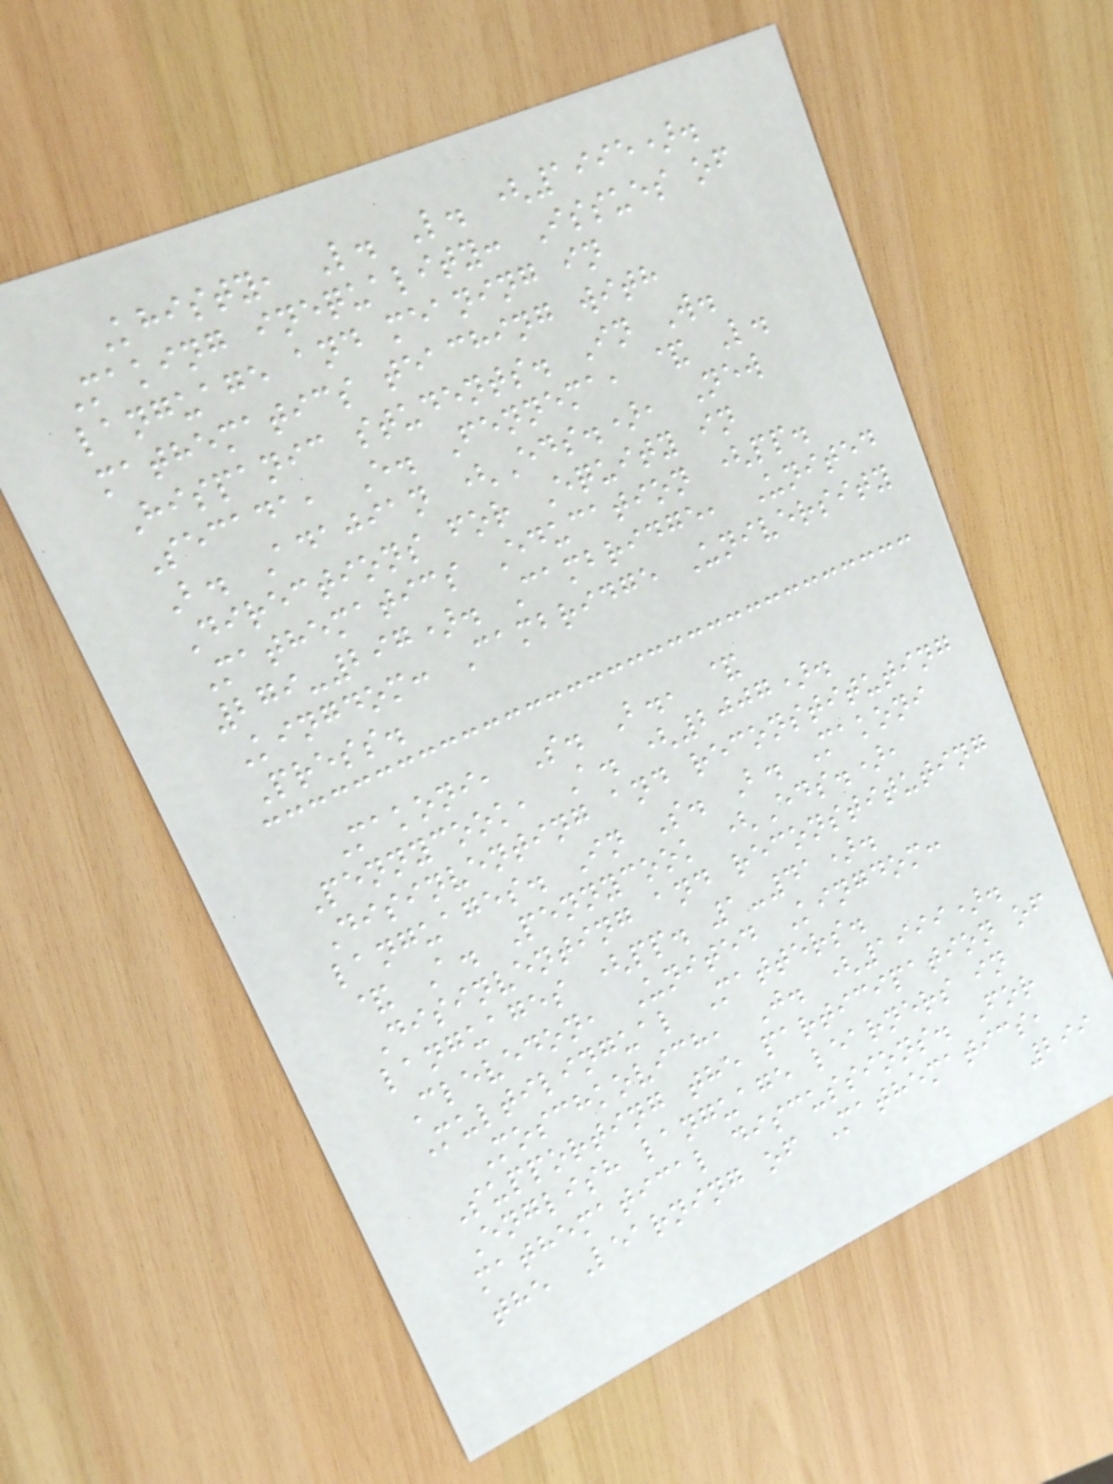Khisty, L. L. (1995).
Making inequality: Issues of
language and meaning in
mathematics teaching with
Hispanic students. In W.
Secada, E. Fennema, & L.
B. Adajian (Eds.), New
Directions for Equity in
Mathematics Education (pp.
279-297). Cambridge, United
Kingdom: Cambridge University
Press.
Makoni, S. B., &
Pennycook, A. (2007).
Disinventing and reconstituting
languages. In S. B. Makoni
& A. Pennycook (Eds.),
Disinventing and reconstituting
languages (pp. 1-41).
Clevedon, United Kingdom:
Multilingual Matters.
Moschkovich, J. (1999).
Supporting the participation of
English language learners in
mathematical discussions. For
the Learning of Mathematics,
299
